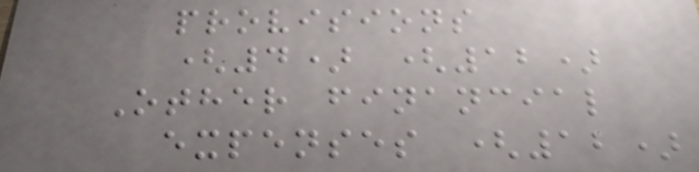provisions
(4) (12)
Other financial
expenses (12)
